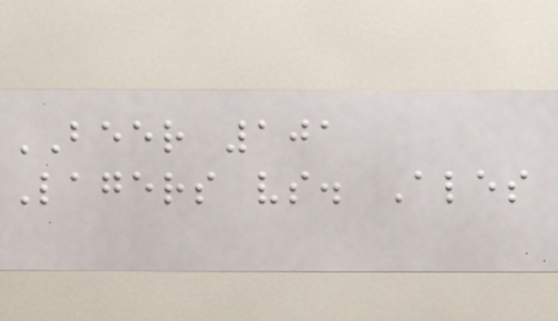BEER 101
Lagers vs. Ales
